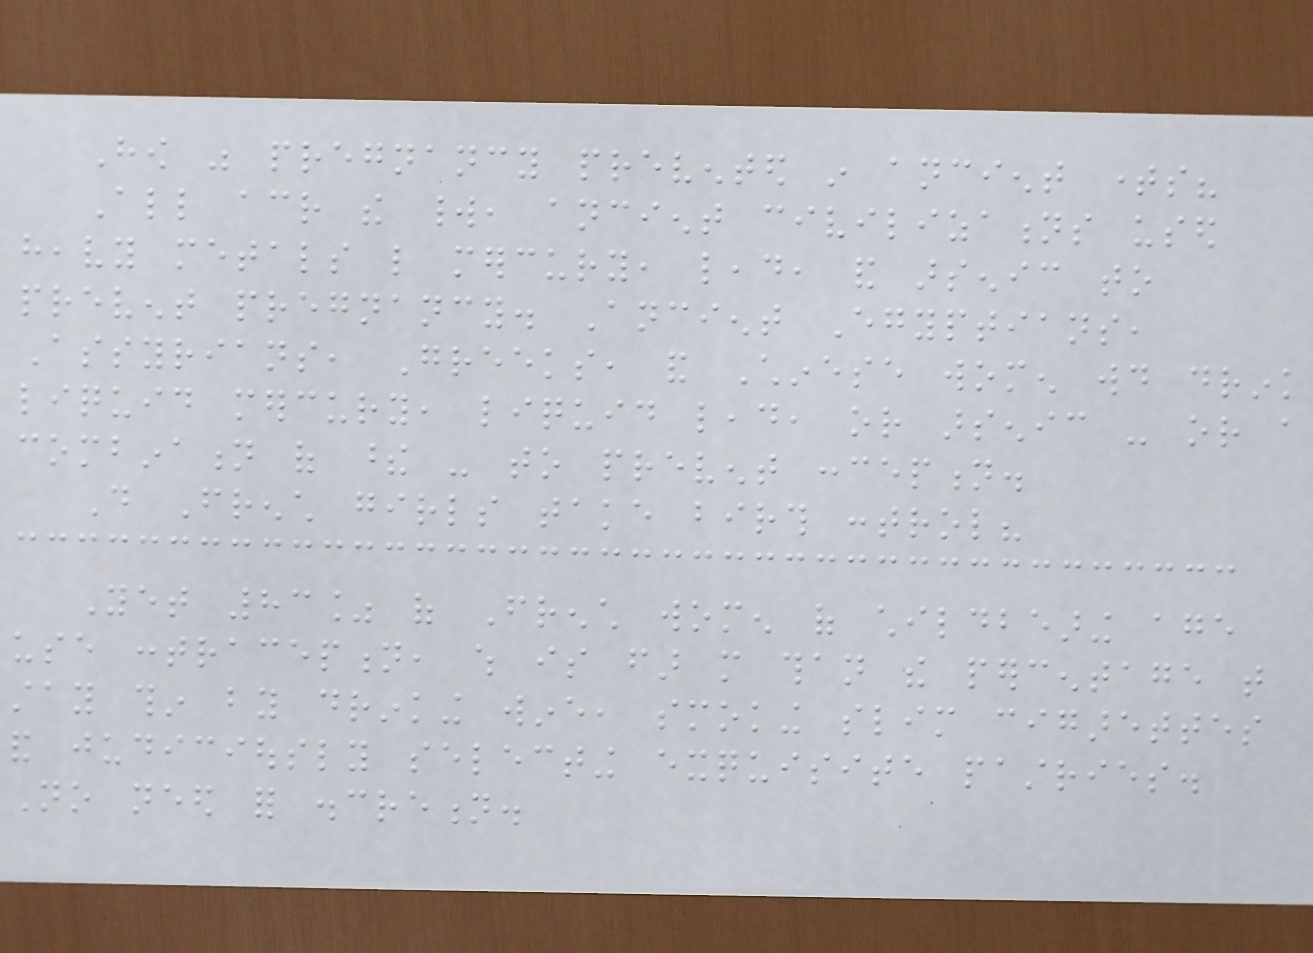How was pregnancy prevented in ancient times?
All across the world, ancient civilizations used
heavy metals like mercury, lead, and arsenic to
prevent pregnancy. Ancient Egyptians,
Assyrians, Greeks, and Chinese women would drink
liquid mercury, liquid lead, or arsenic - or a
combination of these - to prevent conception.
Do French girls take birth control?
Yet 83% of French women of childbearing age
use contraception, which is far more than the percentage that
stay thin by drinking wine, smoking slim cigarettes
and judiciously selecting exquisite pastries.
No need for discretion.
